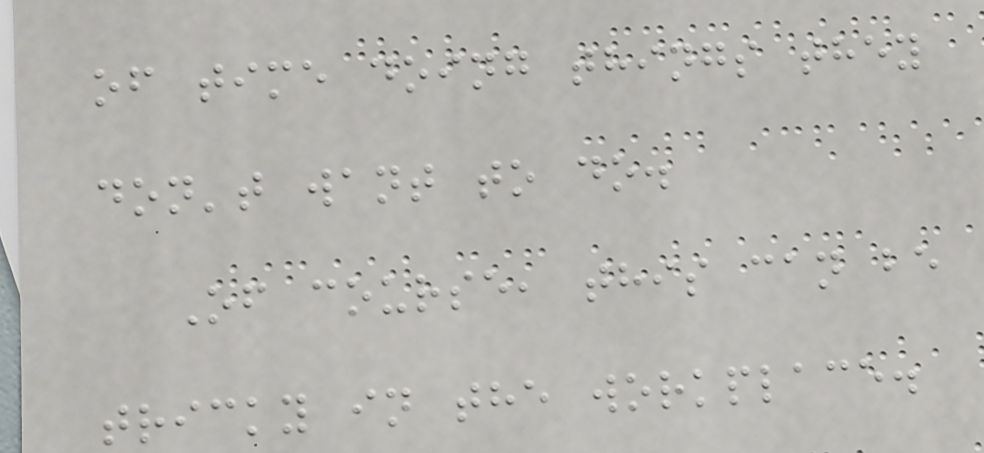of time doing things they
don't want to do.
Of course, this can be
tricky in the workplace.
